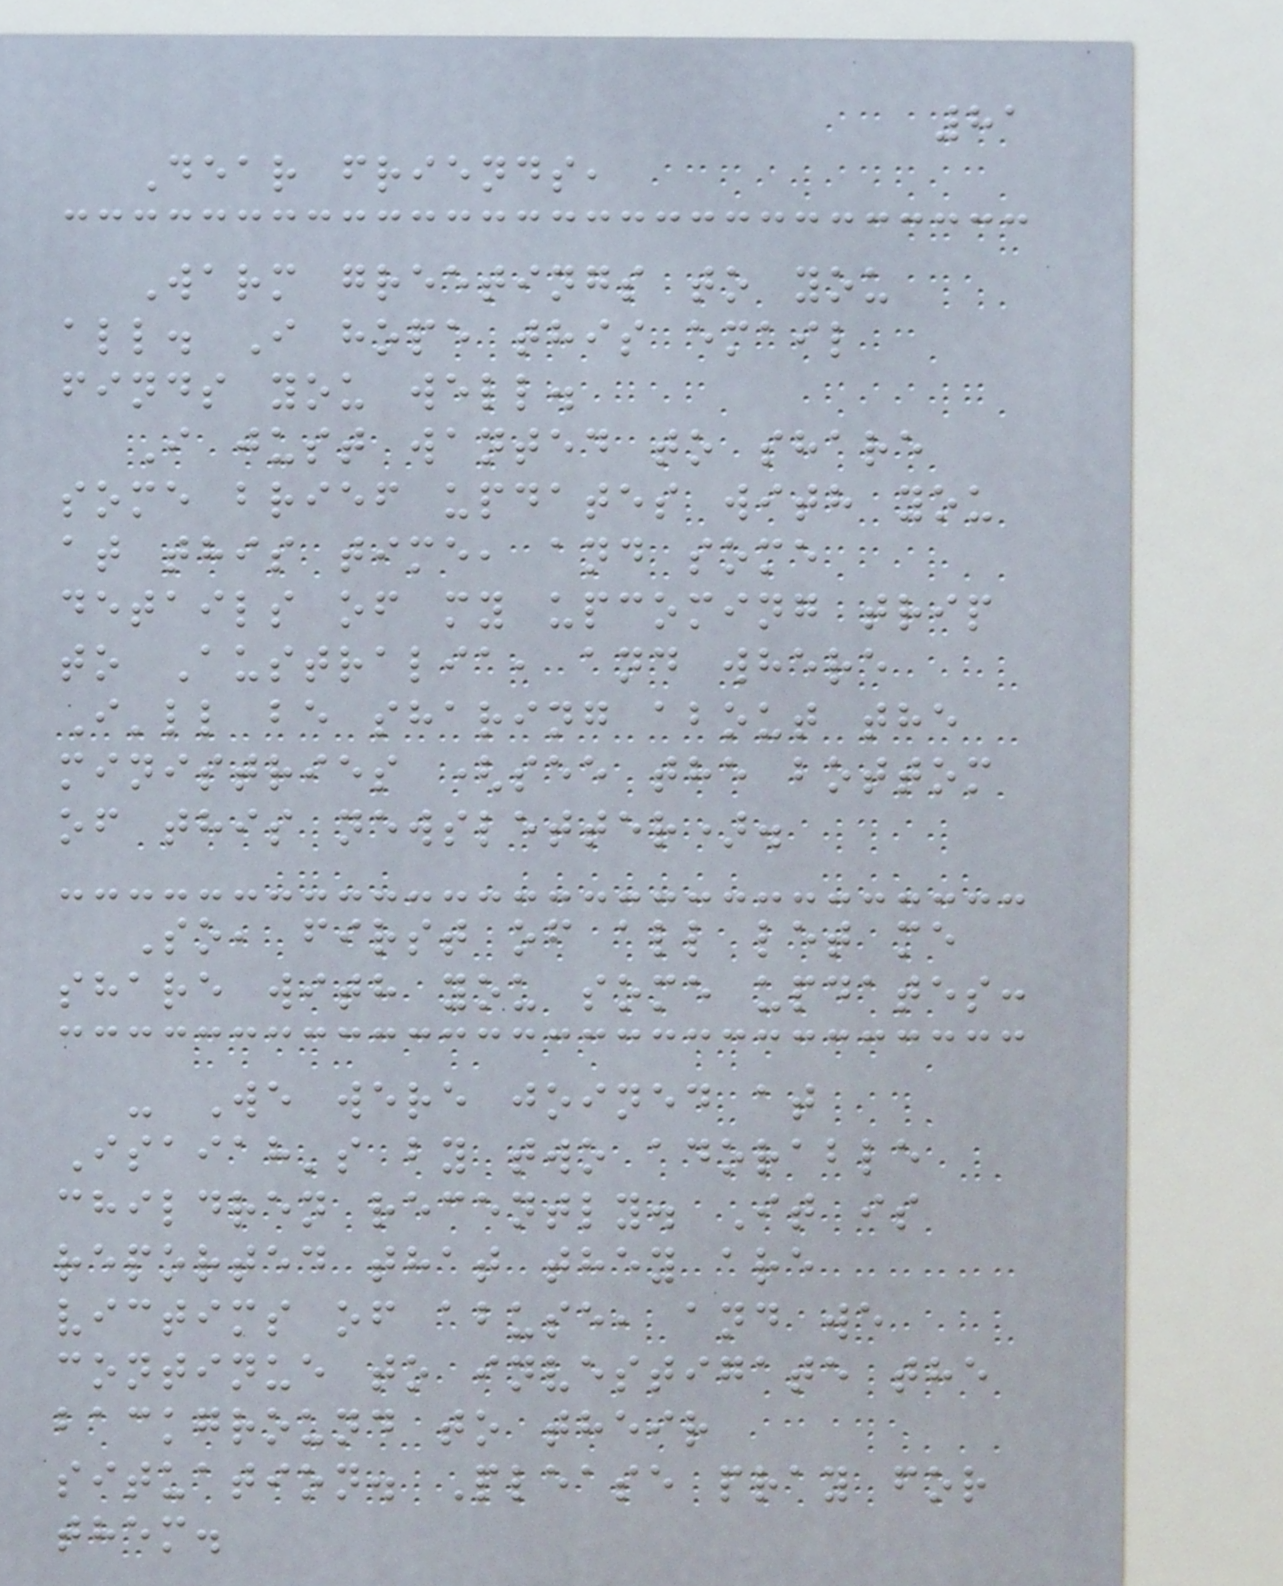81
Dear friends,
Warm greetings to you
all. I hope this email
finds you well.
I just wanted to share
some brief updates with you
at this time, and some
details of my upcoming trip
to Australia, and where
I'll be sharing about the
ministries (see the bottom
of this newsletter).
So, first of all let me
share with you some updates:
- We were joined at
Isaiah's by two adorable
children recently. It is
reported that they are
victims of abuse, and we
continue to investigate the
background to their
situation. Please pray for
them.
